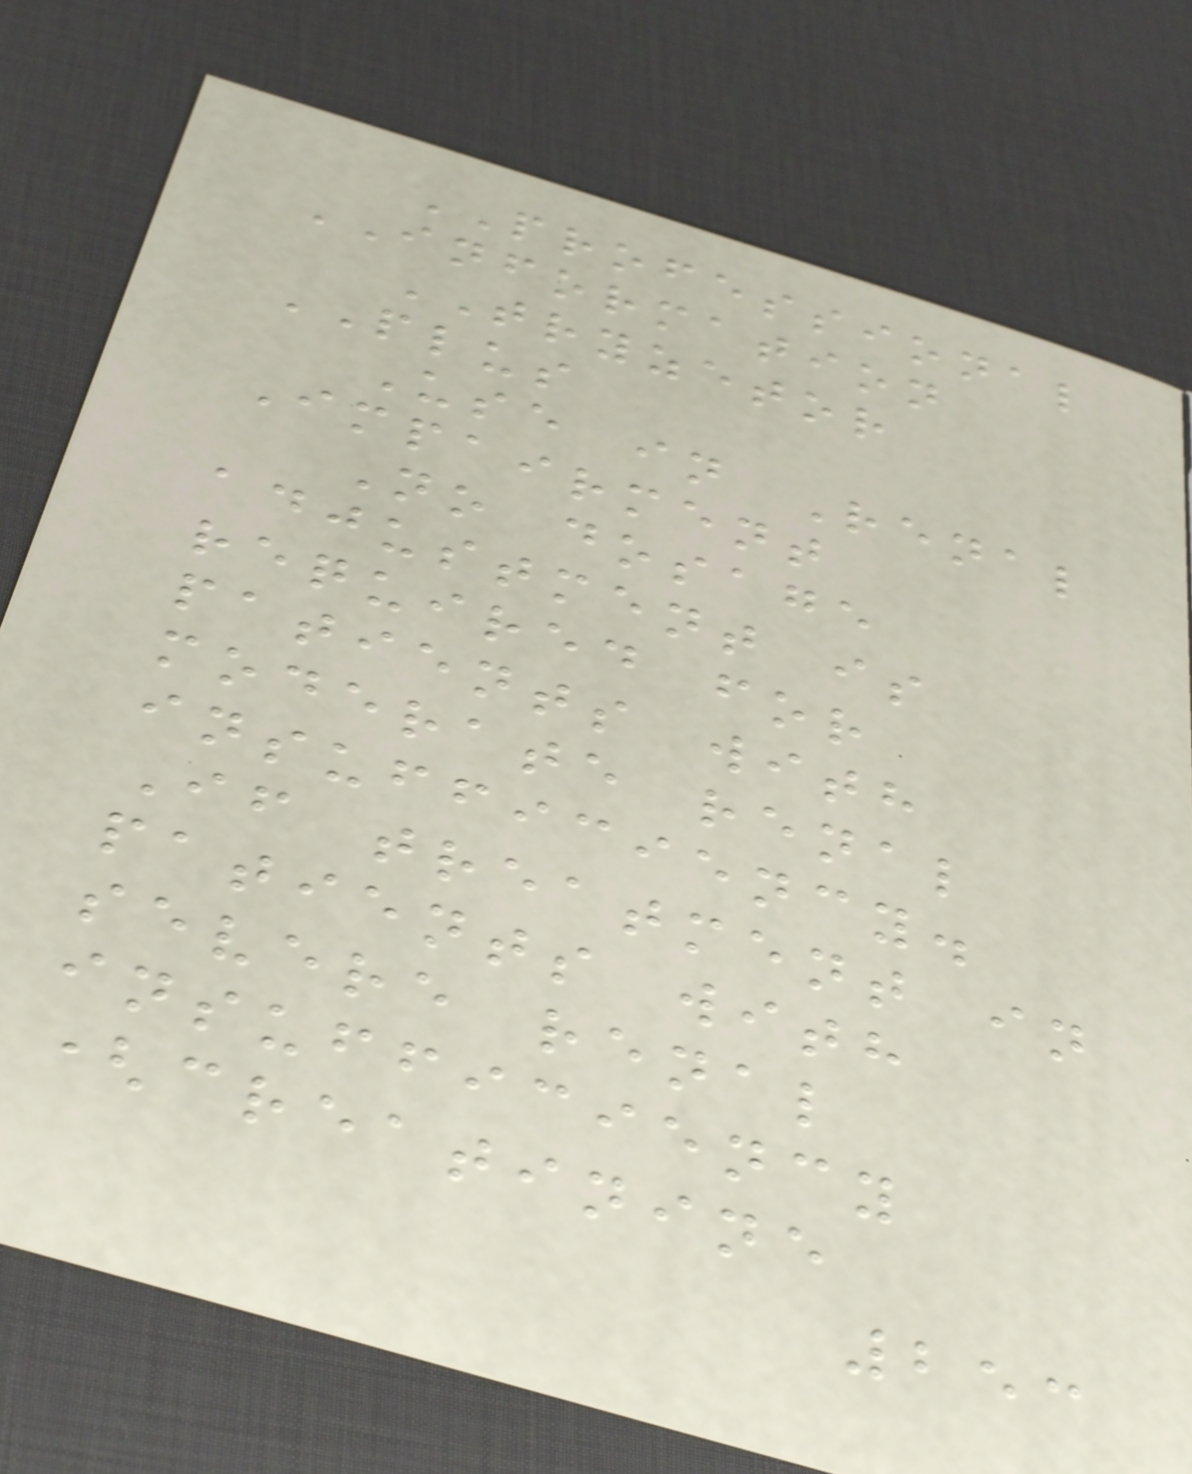PROFESSIONAL
INFORMATION
TRYZETOR
PLUS
Use in Renal
Impairment
No dosage
adjustment is
required for
patients with
moderate renal
insufficiency.
If treatment in
patients with
severe renal
insufficiency
(creatinine
253
